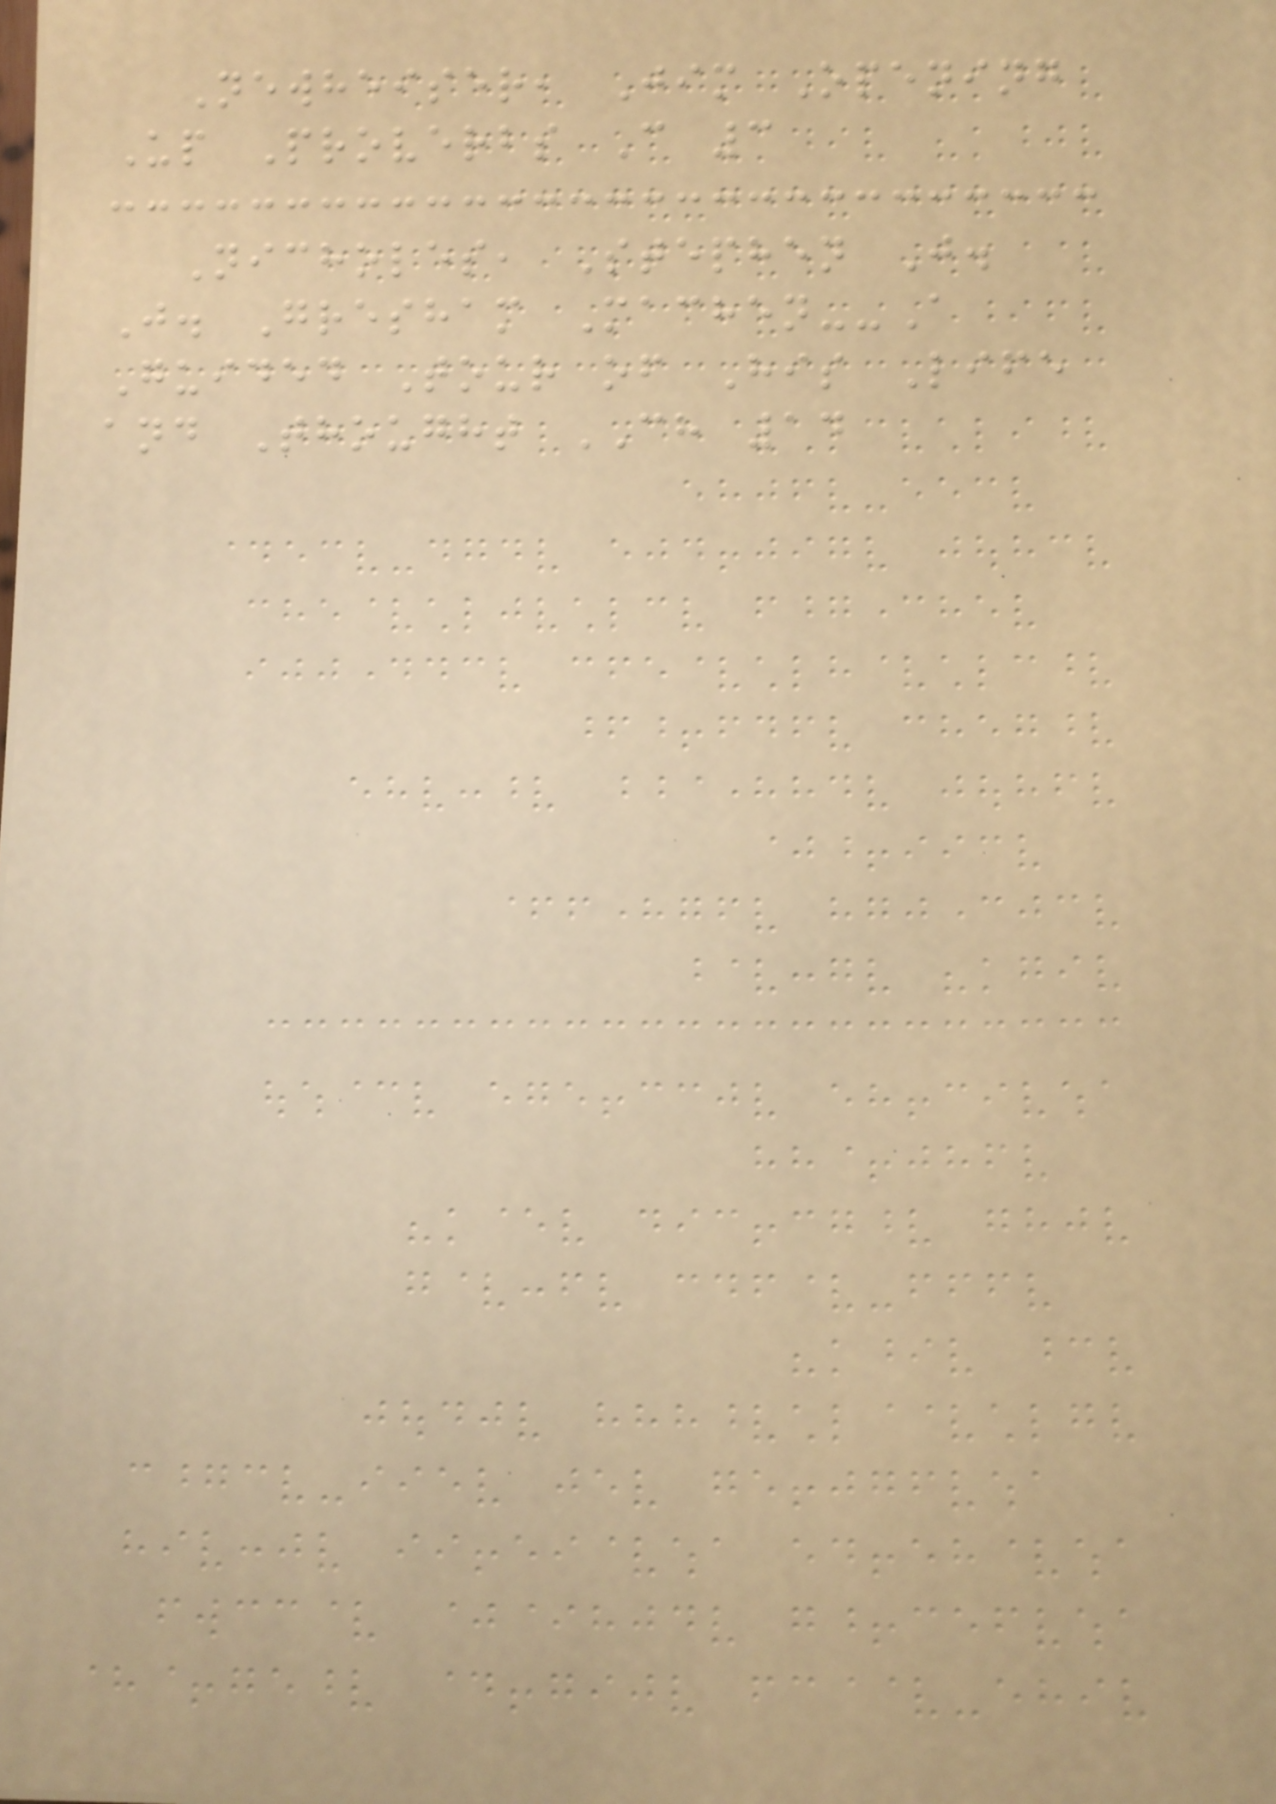Newheiser, Jim Opening
Up Proverbs C 3
Nicholes, Stephen J.
J. Gresham Machen--A
Guided Tour of His Life
and Thought CH 14
